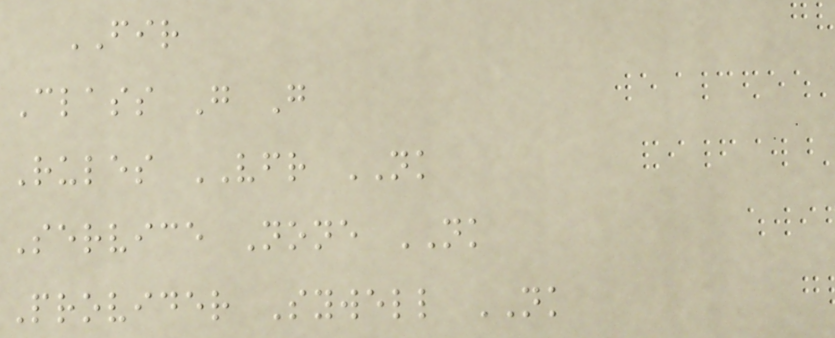FIR
Class G G
Rules VFR NK
Service None NK
Provider Sywell NK
